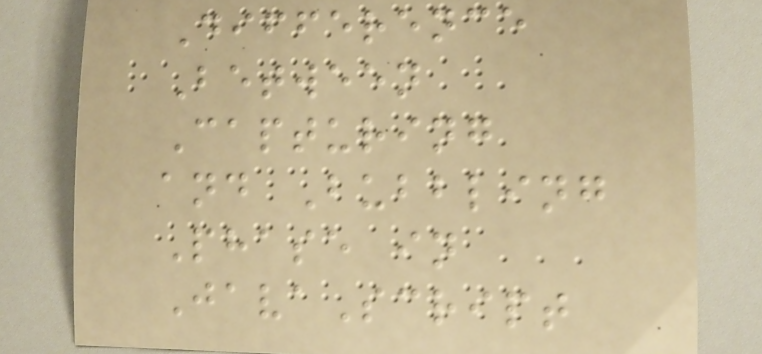Difference
Between
Capturing
and Bubbling
Phase in
JavaScript
